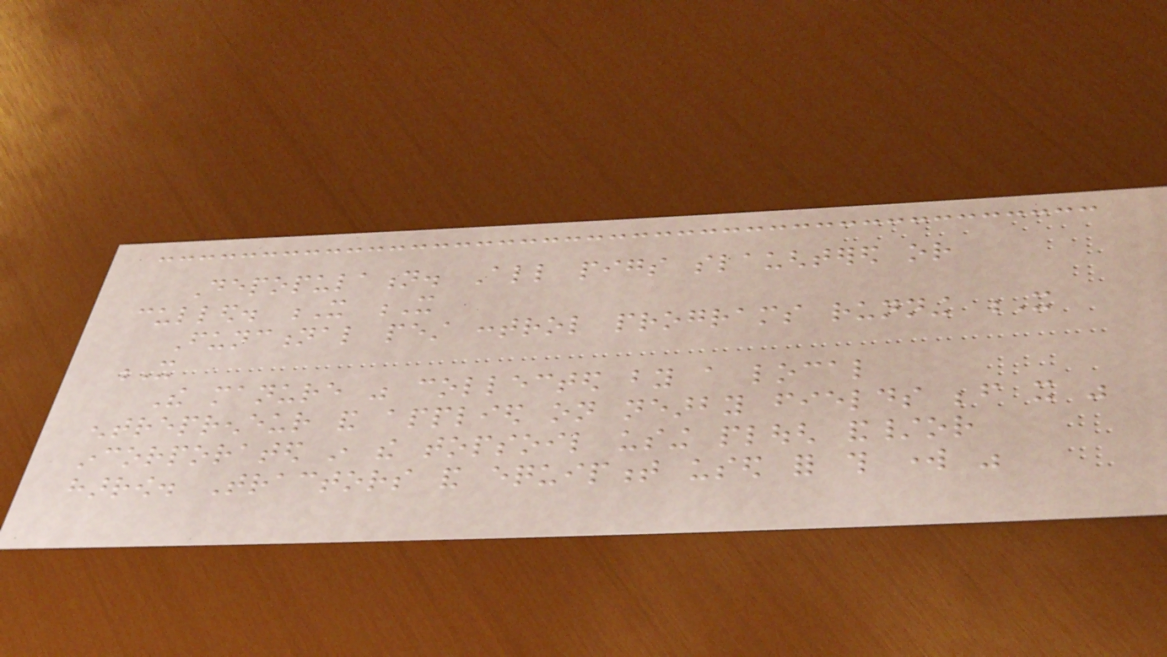Depopulation. All pigs slaughtered or
culled. X X
Functional pest control programs running X
X
The manure was collected by a local
entrepreneur and applied on nearby fields before it was
incorporated in the topsoil using plough and/or
harrow. Tractors and equipment used for this work was
